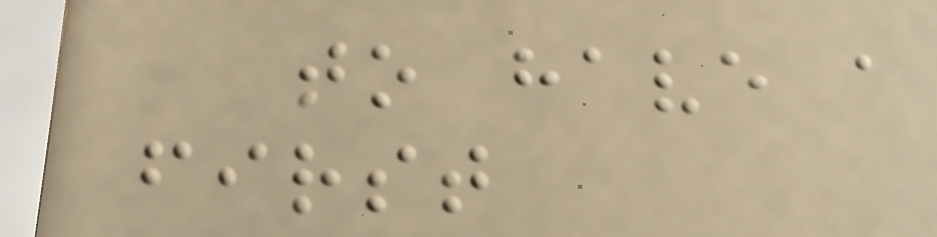to have a
first
